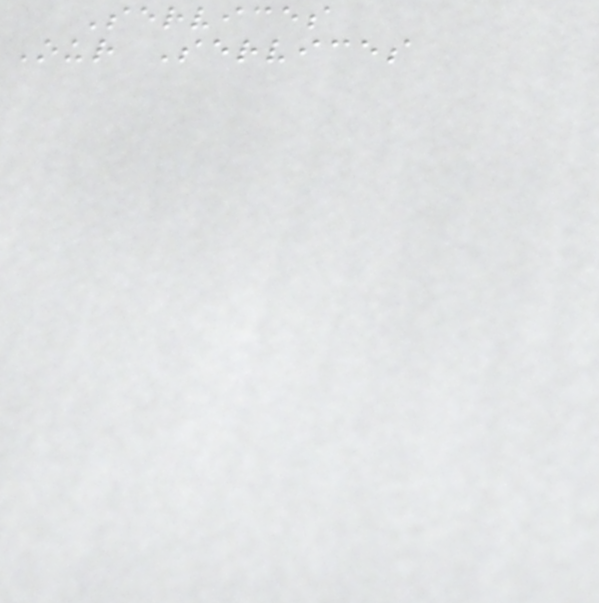Services
Our Services
